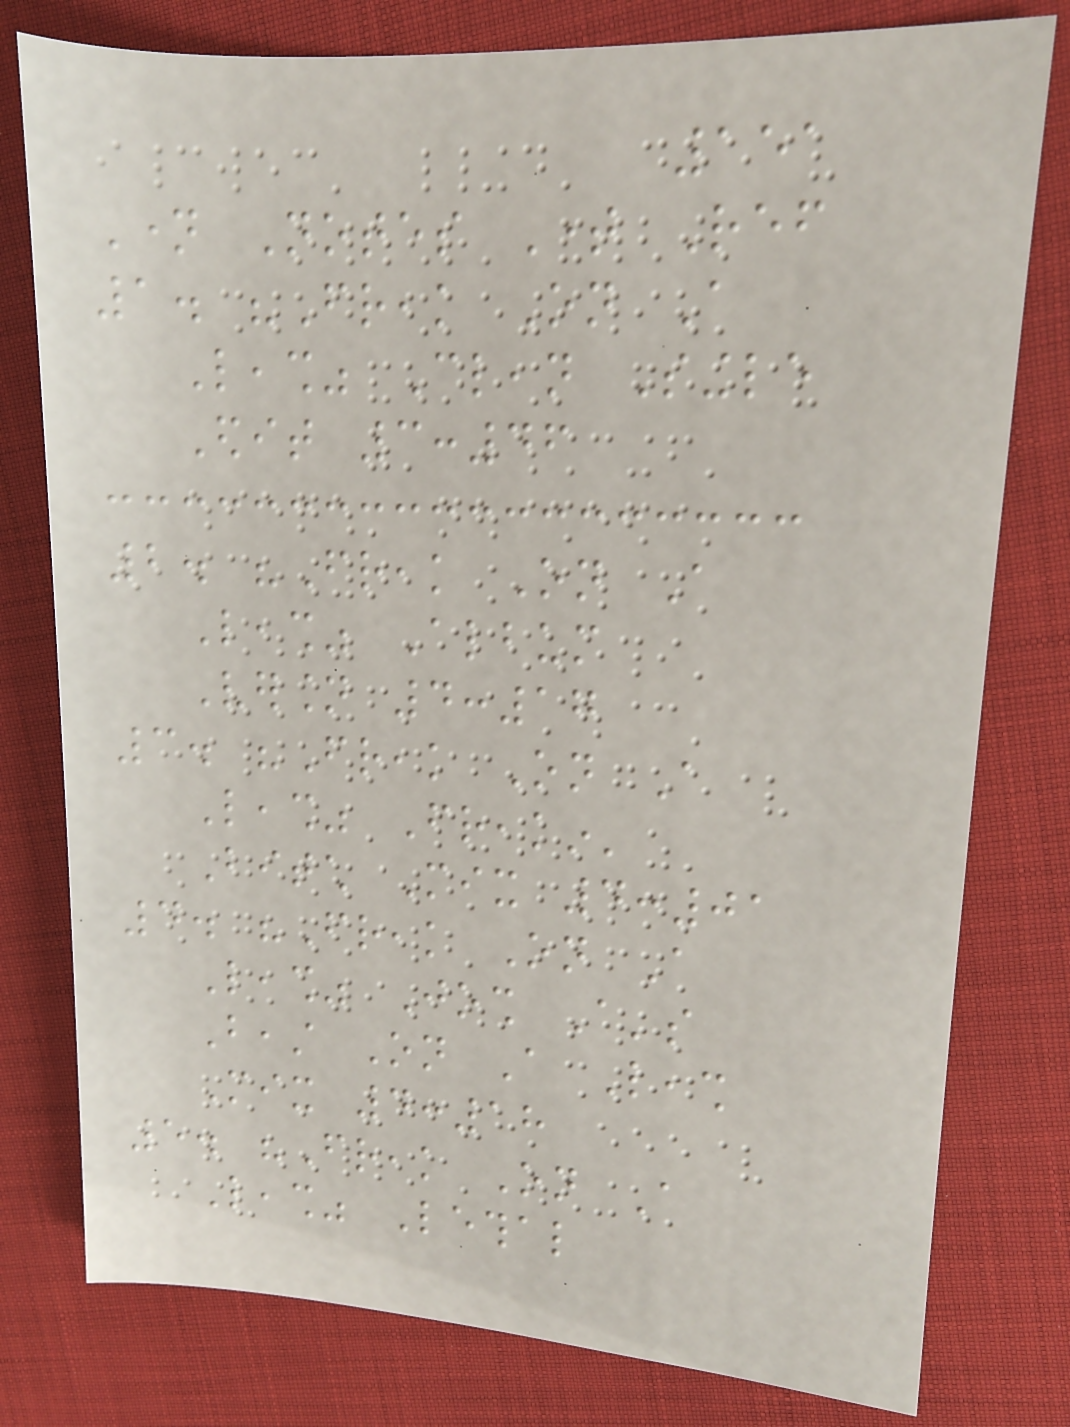151
Name Notes Time Ref
1. "Freak On A
Leash" Clean Single
Edit 3:46
2. "Freak On A
Leash" Album
Version 4:17
3. "Freak On A
Leash" Freakin'
Bitch Mix 4:01
4. "Freak On A
Leash" Josh A's
Beast On A Leash
Mix 4:18
5. "Freak On A
Leash" Lethal
